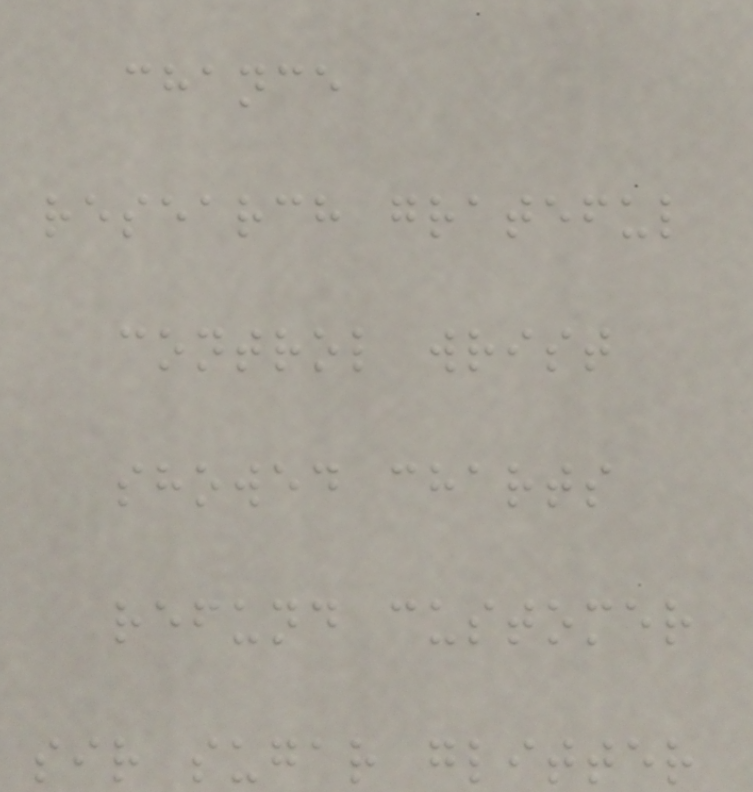chance
research grateful
control wrist
showed charts
refund customer
sir sugar glitter
